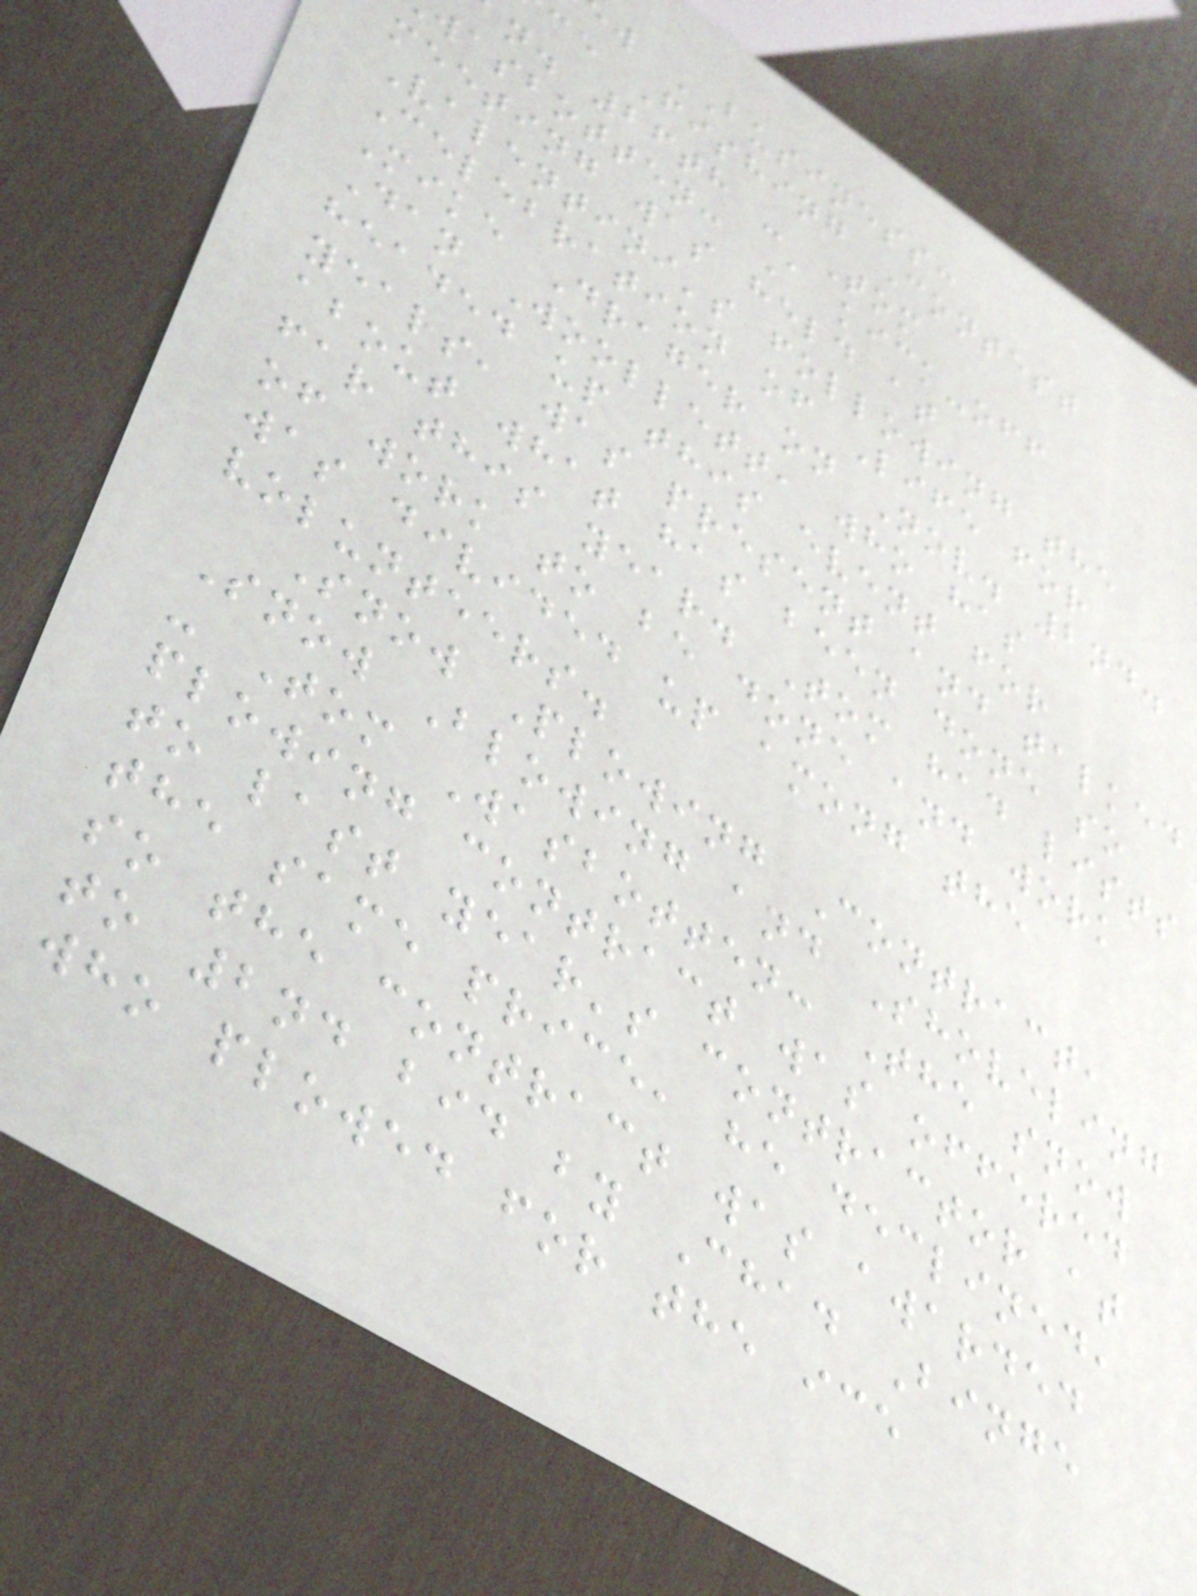w BUSINESS:
ce Fishing Contest
n. 26th - Tom
wasbotten: A kick-off
meeting was held at
Valentini's following the
Celebration of Life for
Mike Drager on Nov. 2nd.
Dan Woollett, who has
headed up this event for
years, was present and talked
about what has been done so
far this year. Tom had lists
of work to be done and work
was divided up among the
volunteers.
Snow Plowing Contract,
Snow Blowing and Shoveling
- Tom Wasbotten: The snow
plowing contract was offered
to last year's contractor at
the same price, he declined,
so the contract was awarded
to 2nd bid by Chad Binge
who plowed for the ice
